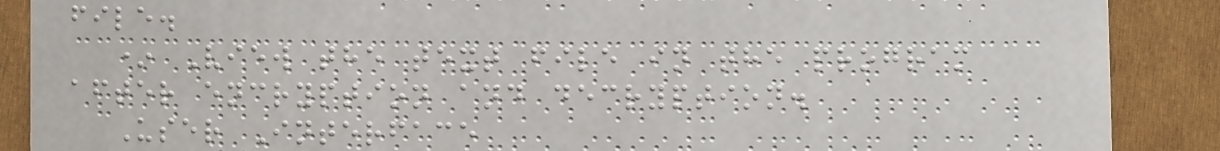file.
* View the text file in the program
after encryption and decryption.
User Interface
